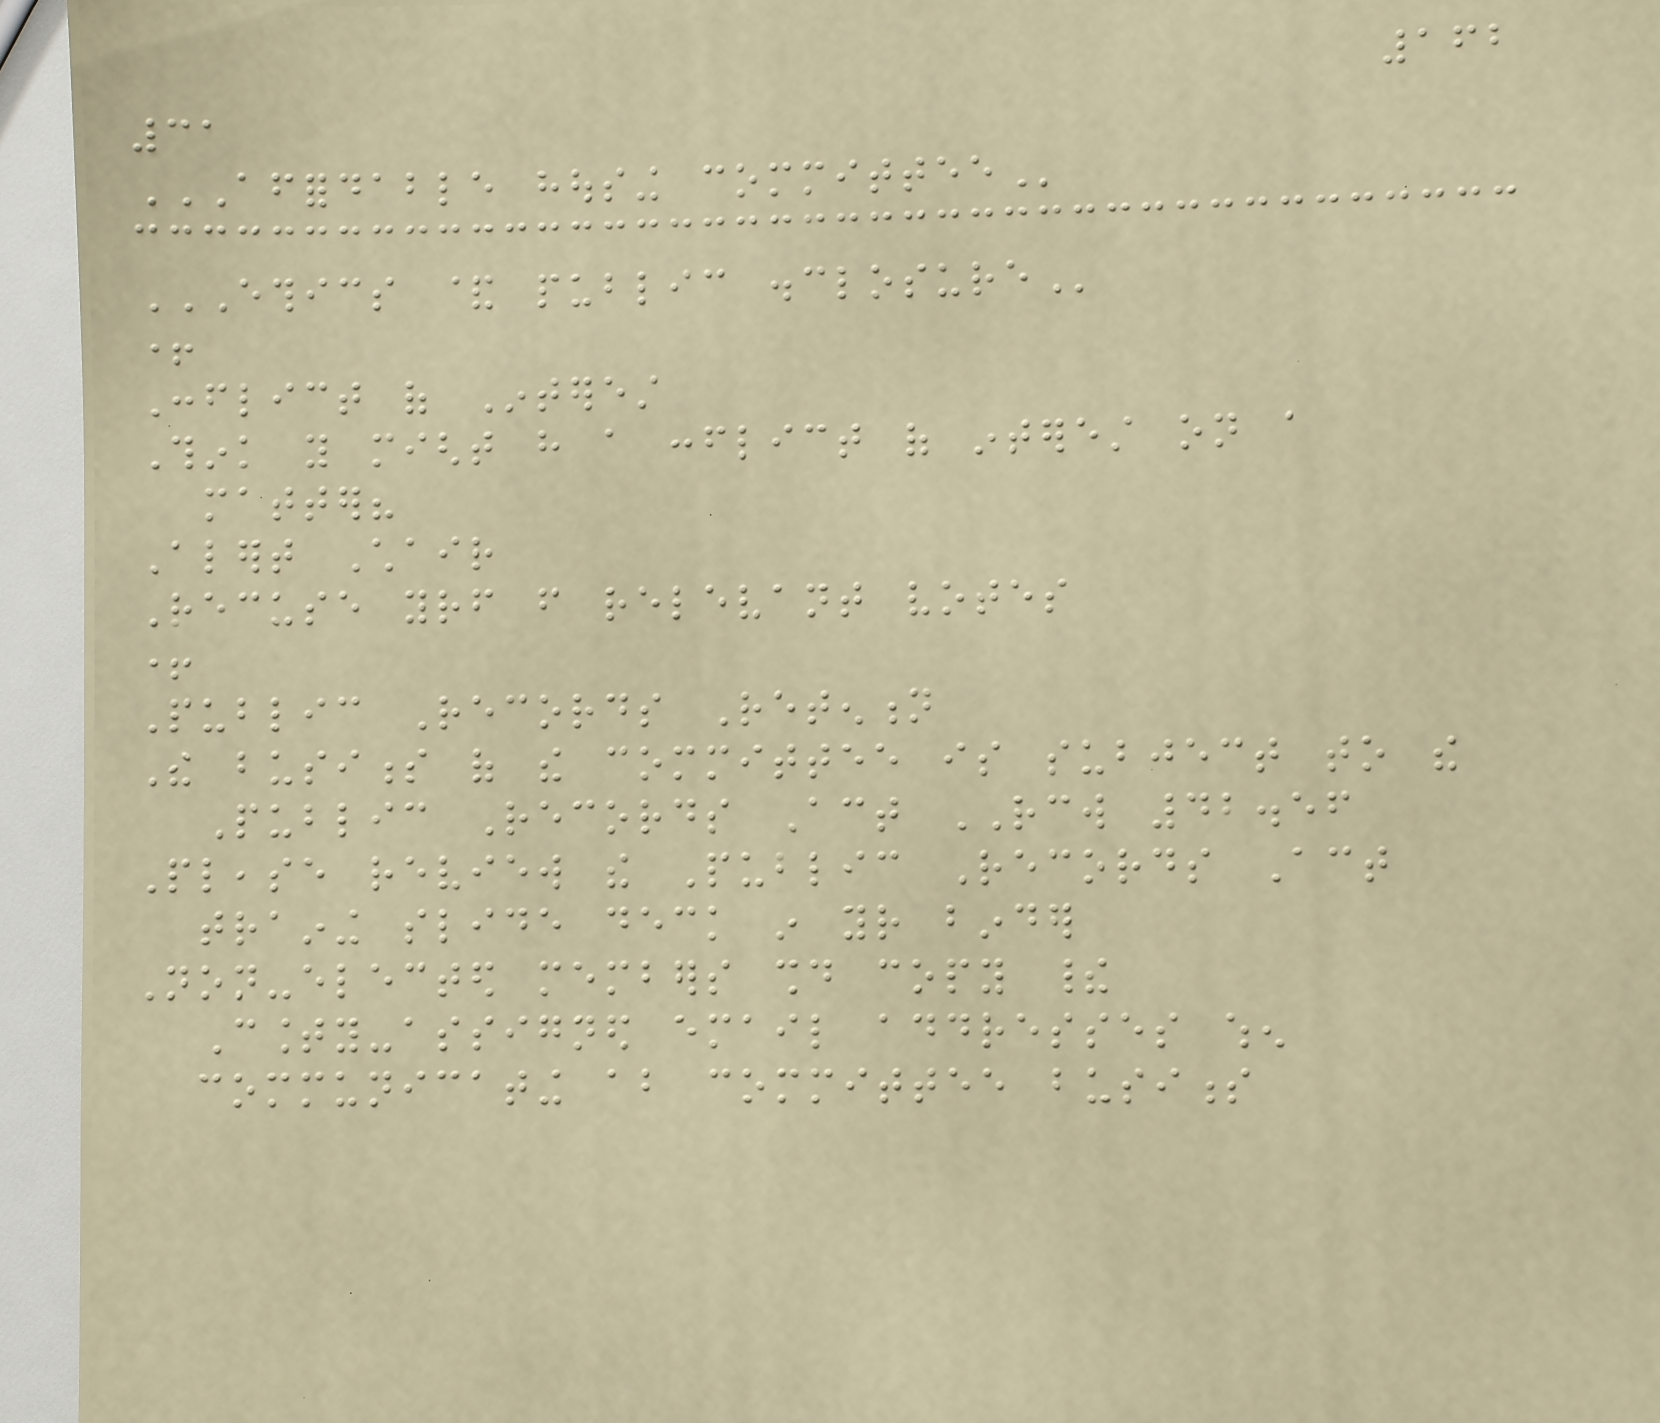162
31
AFFORDABLE HOUSING COMMITTEE
ETHICS & PUBLIC DISCLOSURE
+
Conflict of Interest
Think you might have a conflict of interest on a
matter?
Alert Chair
Recuse yourself from relevant votes
+
Public Records Retention
The business of the committee is subject to the
Public Records Act RCW 42.56
Please review the Public Records Act
training slide deck in your binder
Non-elected members should copy their
County-assigned email addresses when
communicating about committee business
